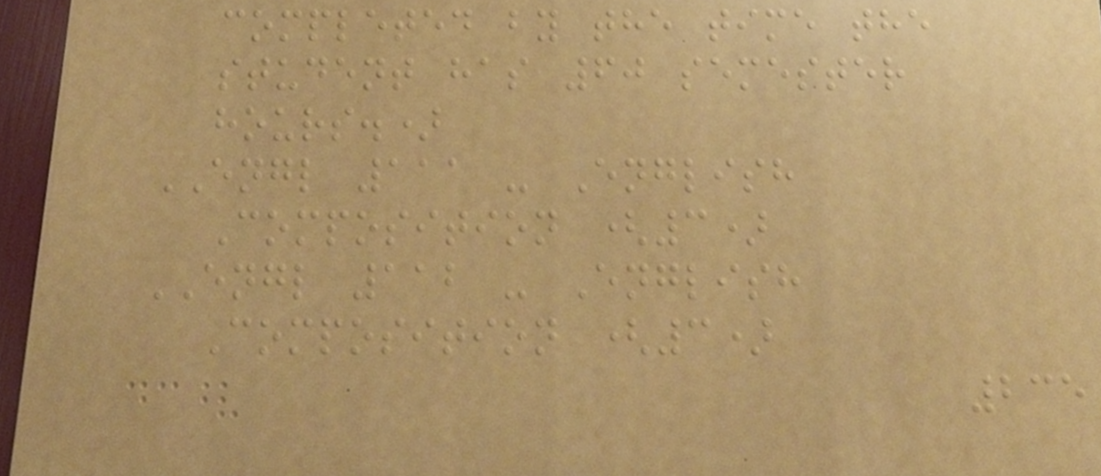completed by the time the
student has 60 semester
hours.)
ENGL 111 - English
Composition (3)
ENGL 112 - English
Composition (3)
235
